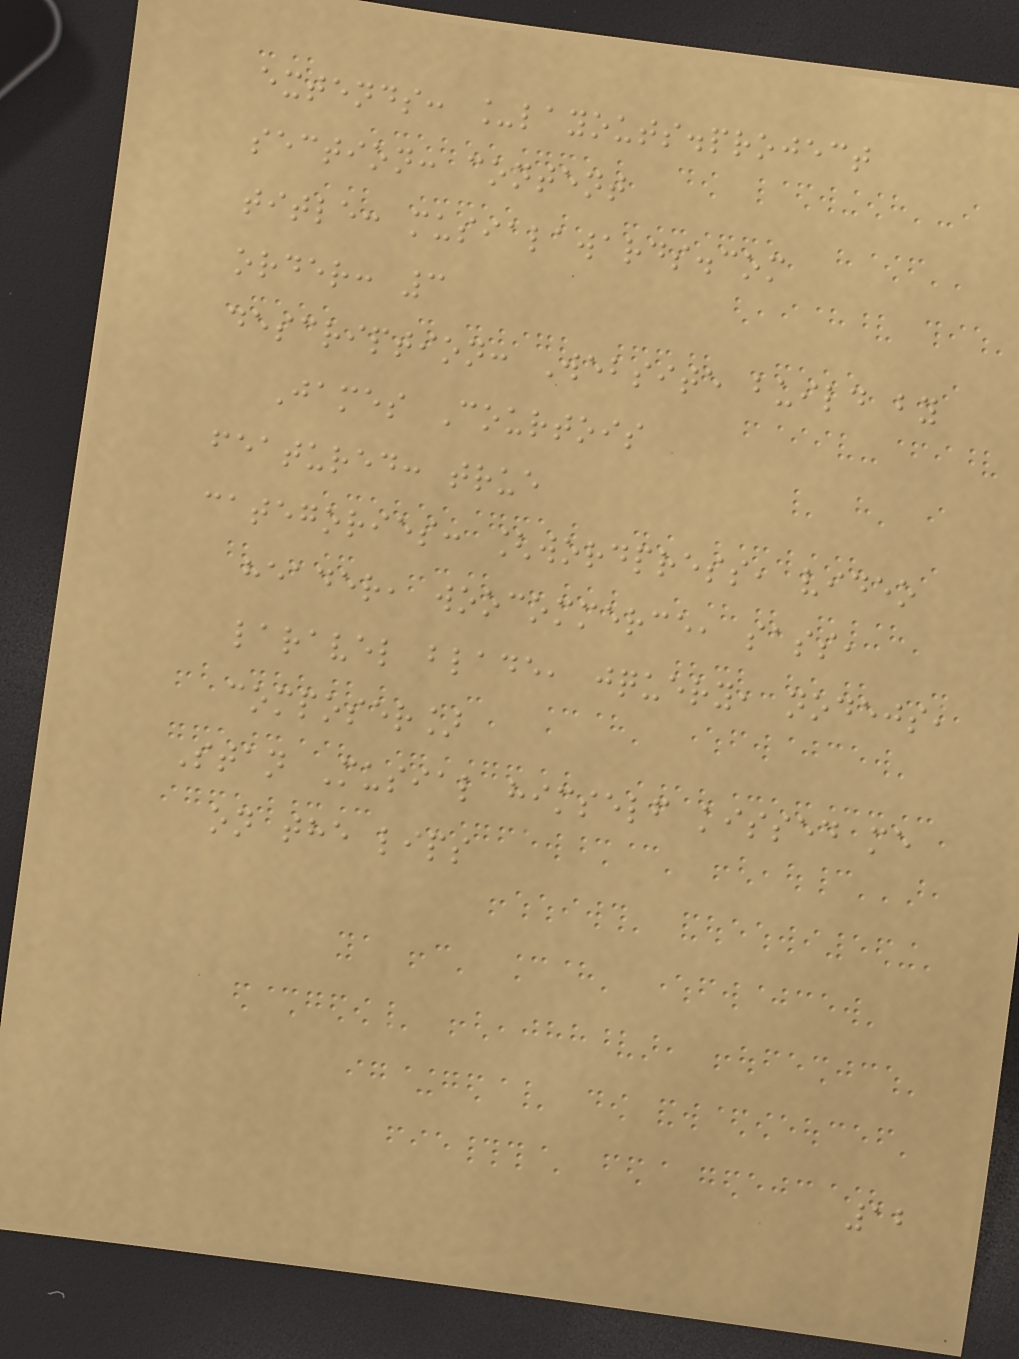extends: _layouts.project
section: content
title: musialawards.com
order: 3
description: Website build by
James Courtois
featured: true
categories: [wordpress, video
header, woocommerce, sass,
laravel blade, jquery, nodejs,
composer]
Stan Musial himself kissed me
on the lips
12
